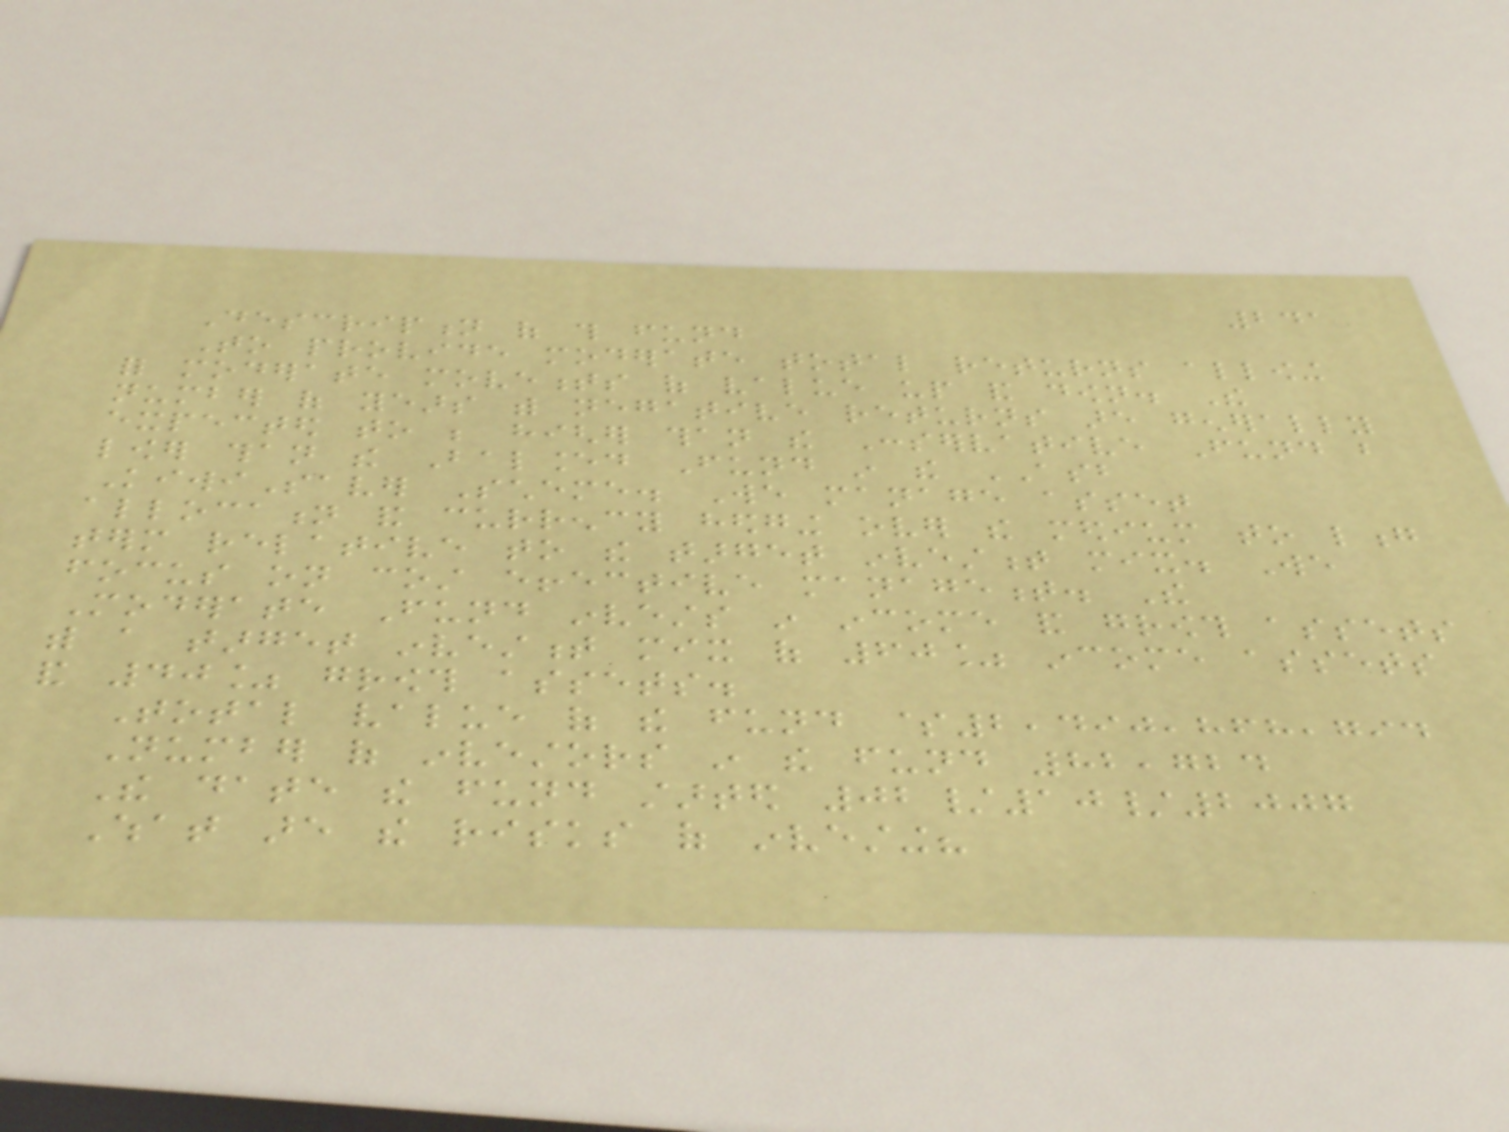241
Description of this fund
To provide moderate total returns allowing
for moderate movements of value up and down. The
number of years with negative returns are generally
expected to be higher than the Conservative Fund but
lower than the Balanced Fund in the ASB
KiwiSaver Scheme. We manage asset
allocation and currency hedging over the medium to long
term relative to the target investment mix. We
focus on cost effective management. The
Moderate Fund invests in income and growth assets
with a target investment mix of 60% income assets
and 40% growth assets.
Total value of the fund $2,490,868,794
Number of investors in the fund 82,724
The date the fund started 02/10/2007
What are the risks of investing?
